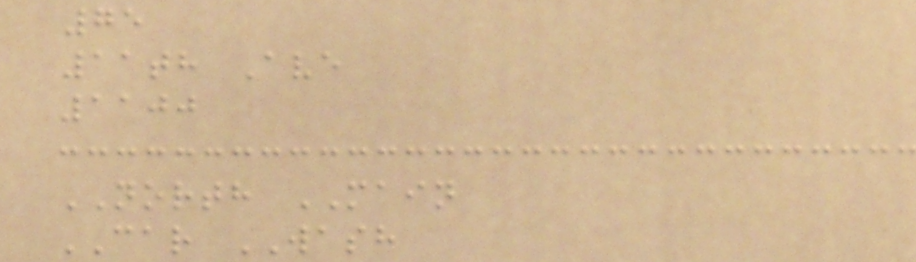75
11th Ave
1100
NORTH MAIN
CAR WASH
